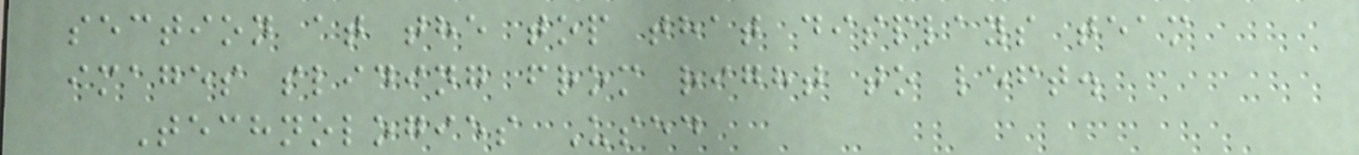section at the top that displays team
images sliding from right to left.
Technologies Used
